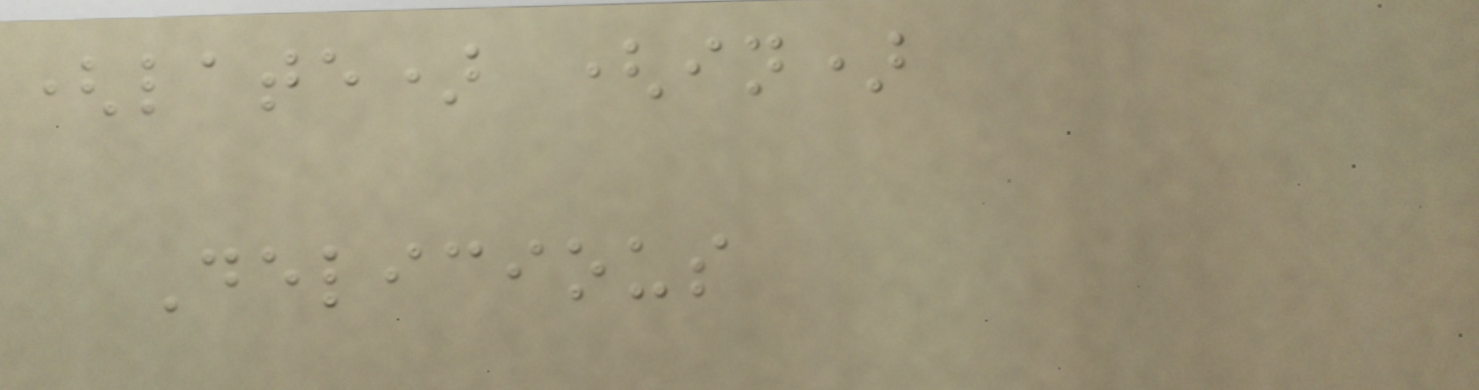(late) (in)
Delicious
